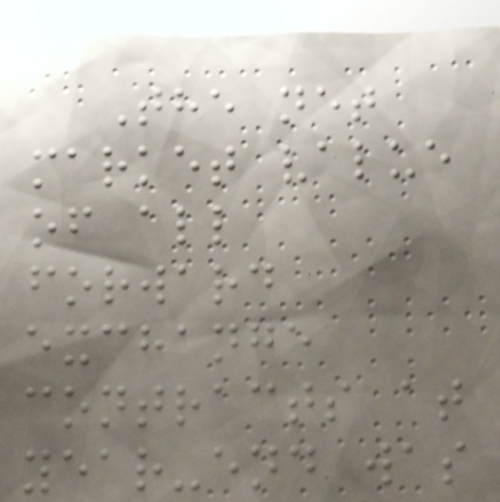The net
market value
of all
forward
exchange
contracts at
year-end was
